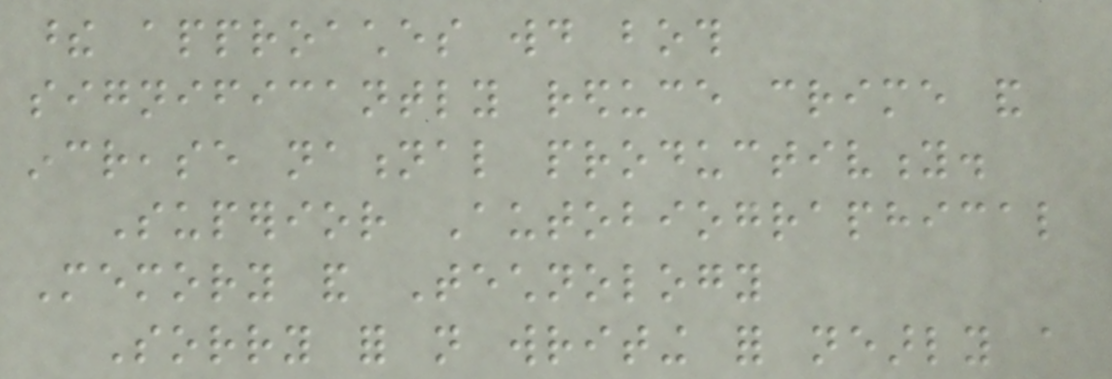these approaches would both
significantly reduce crime and
increase national productivity.
Superior Autobiographical
Memory and Technology
Sorry for not writing for nearly a
